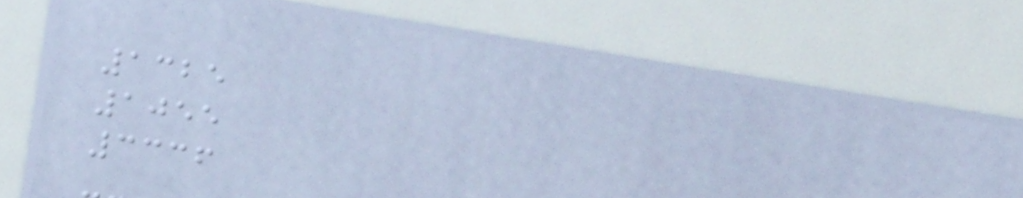1325
1055
3336
